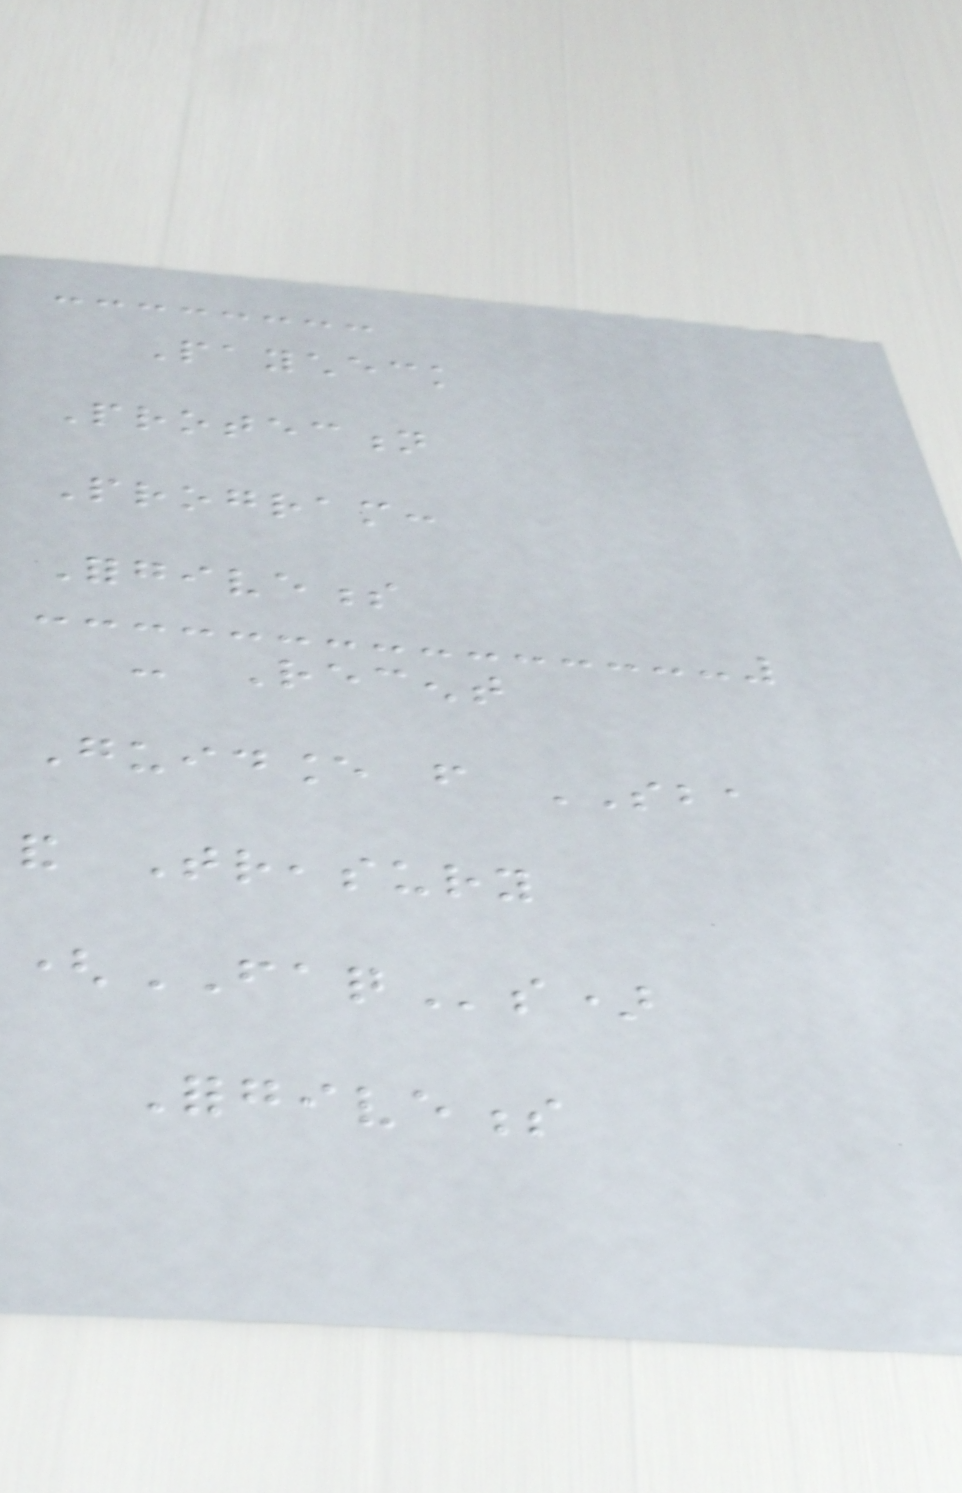Paycheck
Protection
Program:
Forgiveness
- Recent
Guidance from SBA
and Treasury
(FAQs)
Forgiveness
